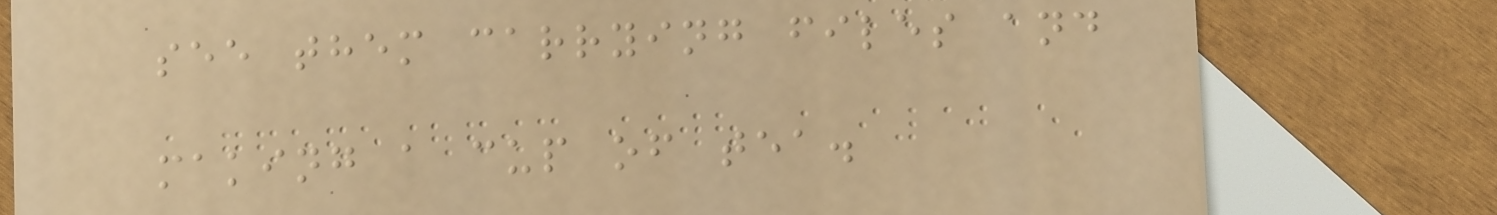see them carrying files and
making a cup of tea.
